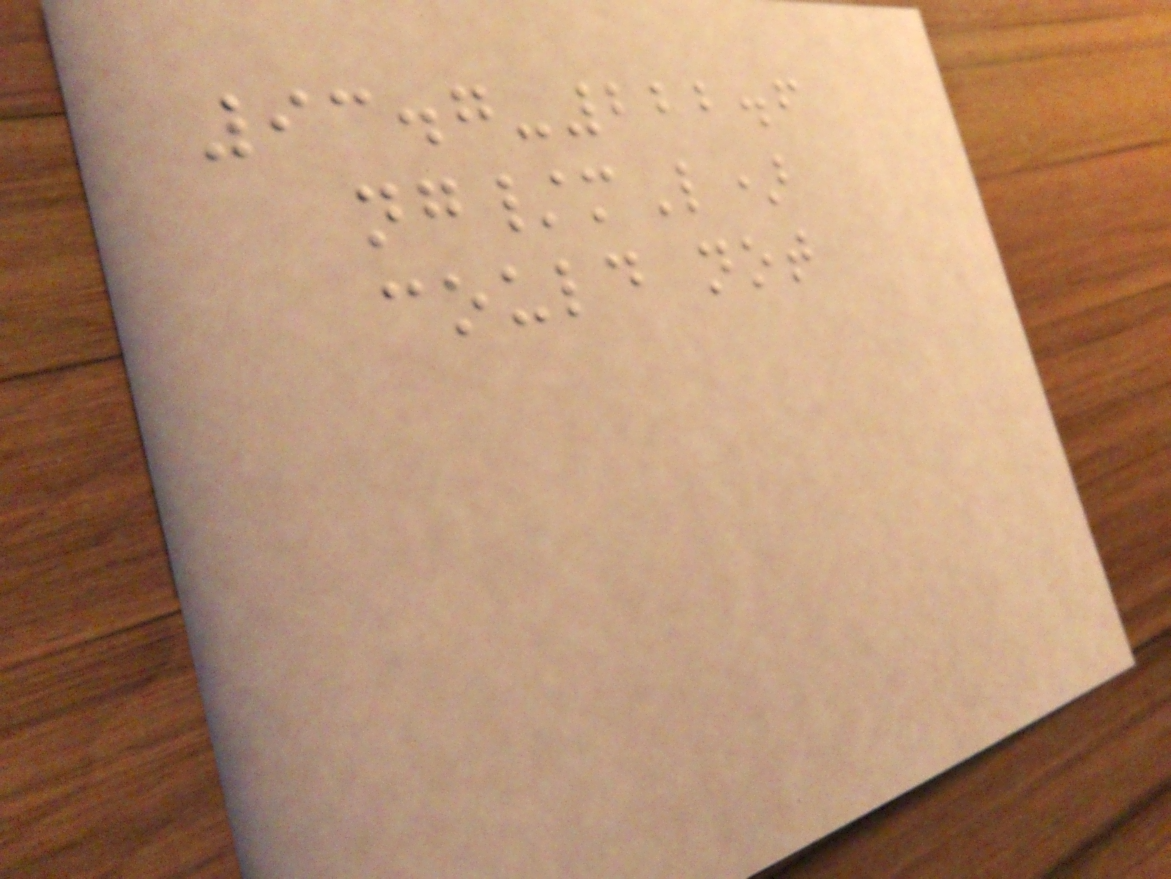93.7-222.6
ng/mL)
could not
